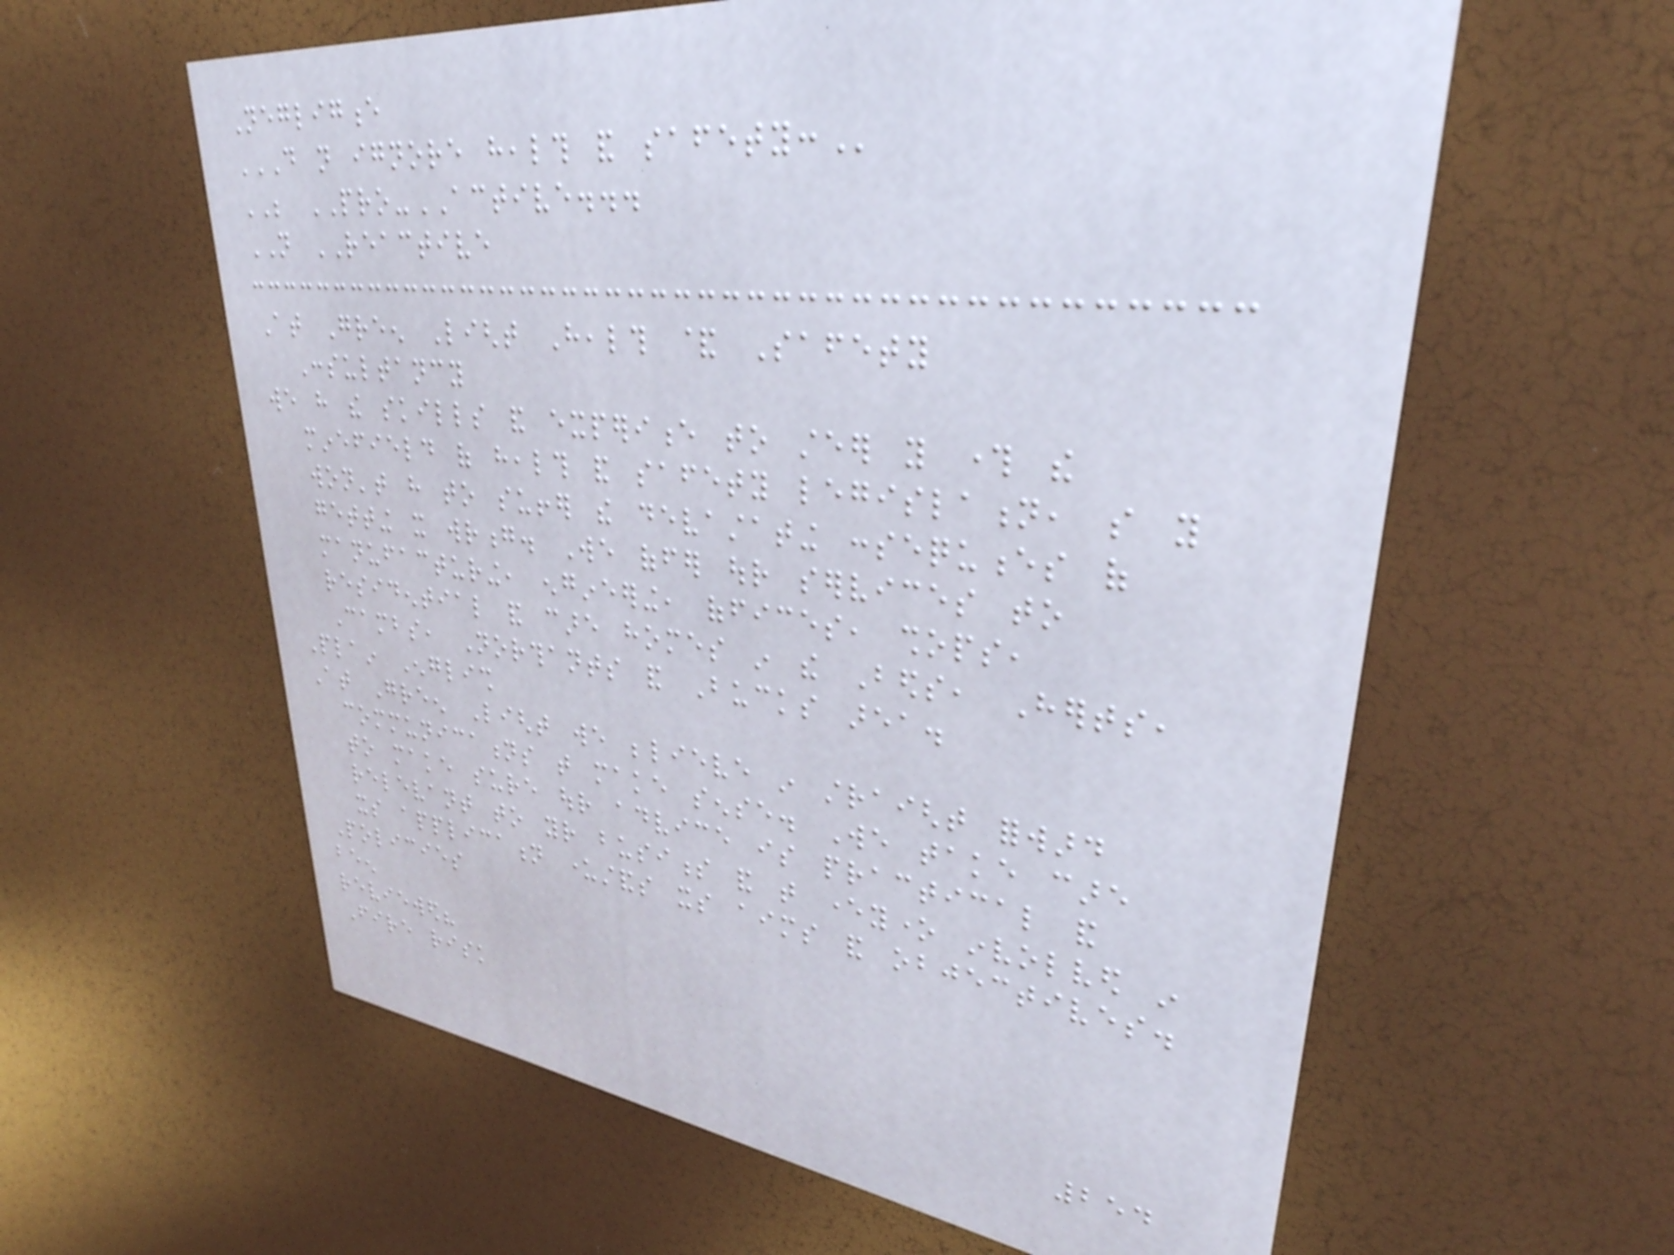Negligence
DO NOT IGNORE HEALTH AND SAFETY:
BE PRO-ACTIVE...
NOT REACTIVE
At Green Light Health & Safety
Consultancy
we have the skills and experience to steer you through the
minefield of health and safety legislation, so you
won't have to suffer the devastating consequences of
getting it wrong. We offer our services to
manufacturing, engineering, offices, shops,
residential and care homes in the Beds, Herts,
Cambs, Northants and Bucks area.
Plain English
At Green Light we believe in straight forward
communications that make sense. We take care
to make sure our advice is practical and
relevant to your business and that everyone involved in
its application understands its aims and objectives.
Policies
been
reviewed?
Fire risk
254
